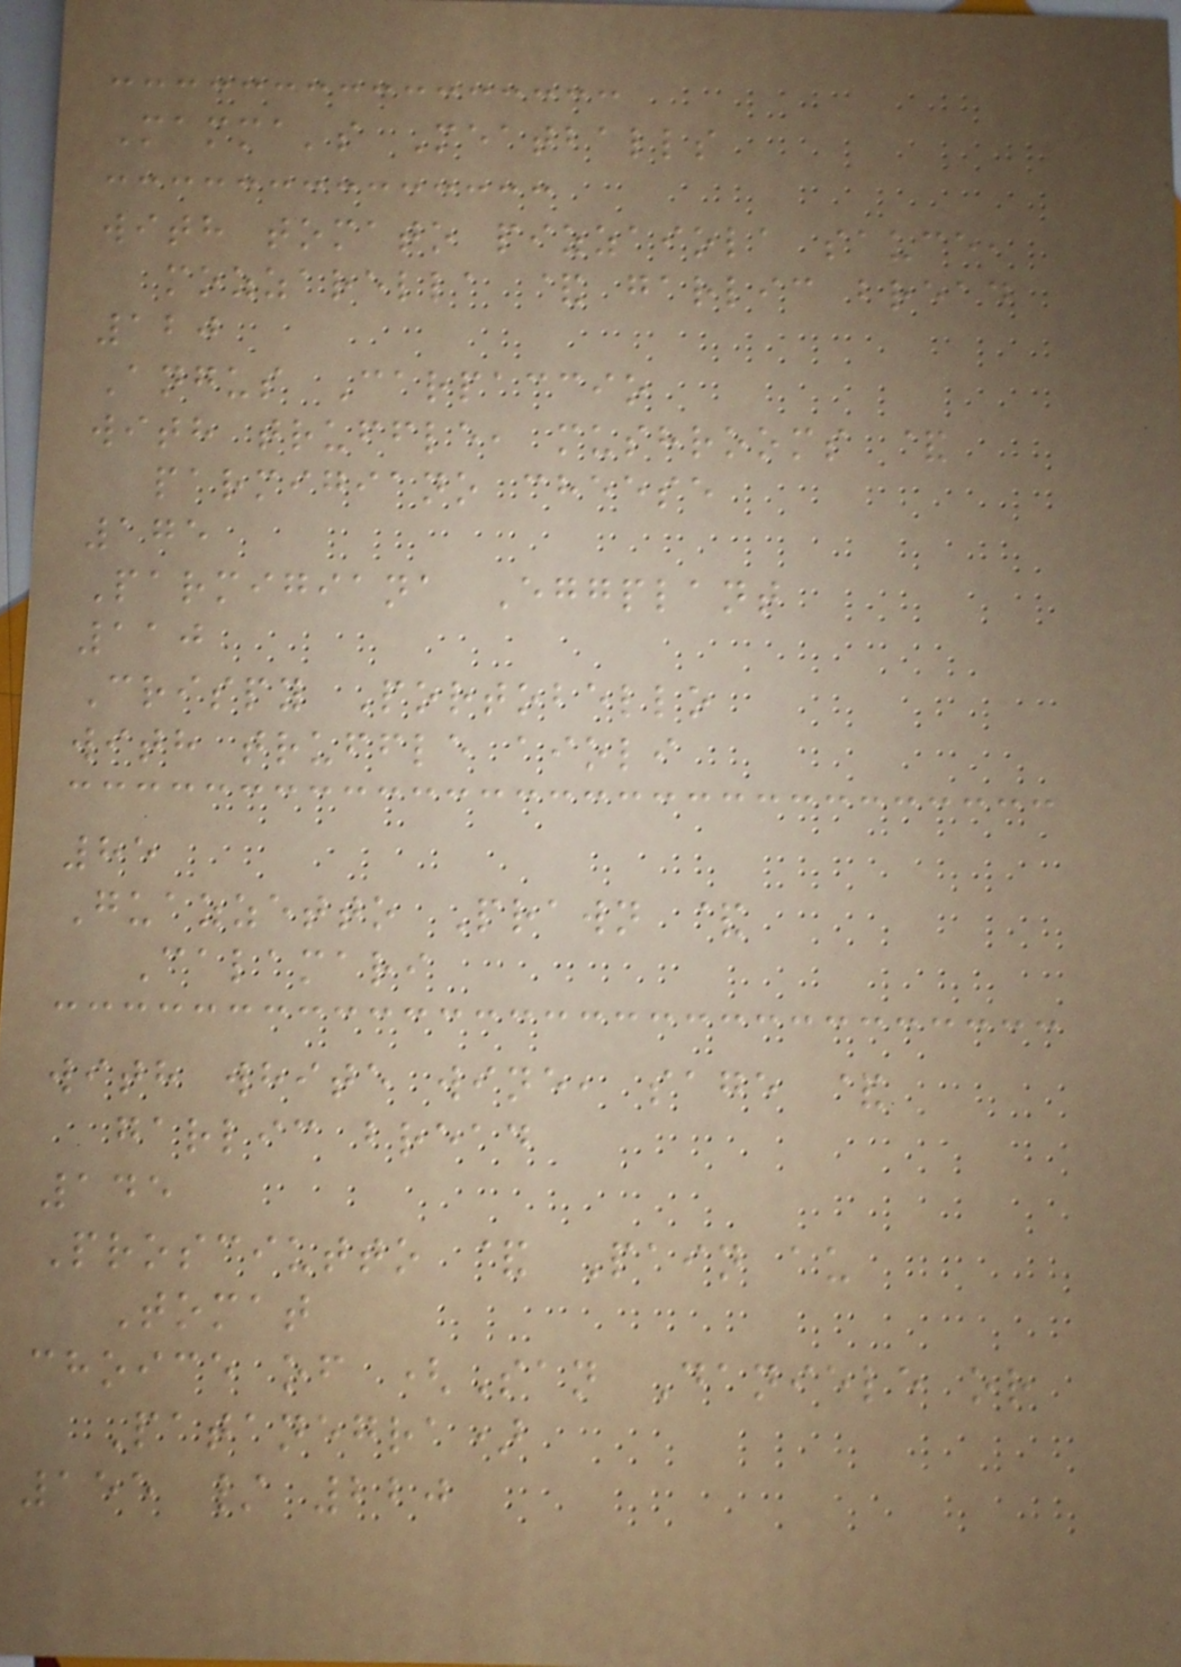Mamma's Meatballs
with tomato pizzaiola sauce,
mozzarella & garlic bread
120
Angus Carpaccio
with truffle, mushrooms &
parmigiano cheese
175
Parmigiana Eggplant
110
Crispy Portobello
with truffle aioli
85
Guazzetto Prawn &
Calamari
with white wine, sage &
garlic bread
145
Prosciutto & Pain au
Tomat
choice of (San Daniele or
Patanegra)
155 / 220
